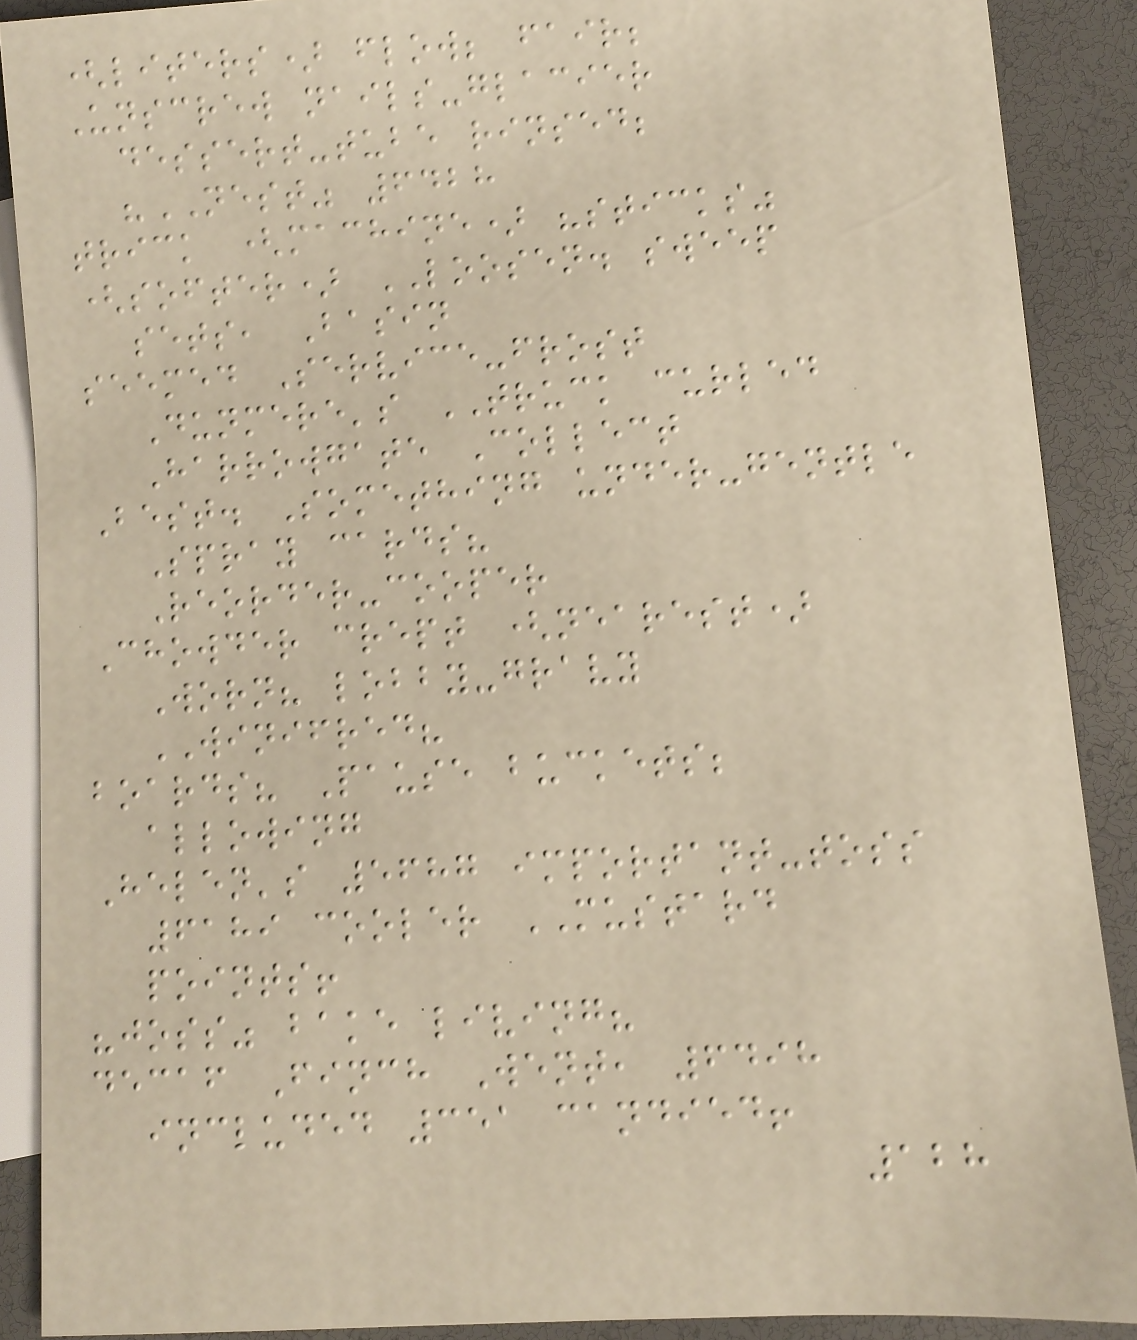(liters) flow; fair;
Unscrew nails-glacier
dessert-tube rinsed;
"NEST" 6428
trick (machine) "sticks"
(softer) LOOSEN. sweep
sets, Basin
seemed Service-frost
Dunmere's TRUCK curled
Harrowgate Collect
Best. Something under-gentle
Spray cards?
Reorder-cooper
Chowder crept (nearest)
Worn? lobby-gravy
WINIFRED?
boards? Pause buckets;
allowing
Helen's 5687 important-toss
6189 cooler MUSTARD
points!
"joss" bake living?
decaf Finch Went, 6498
included 351 candied!
128
